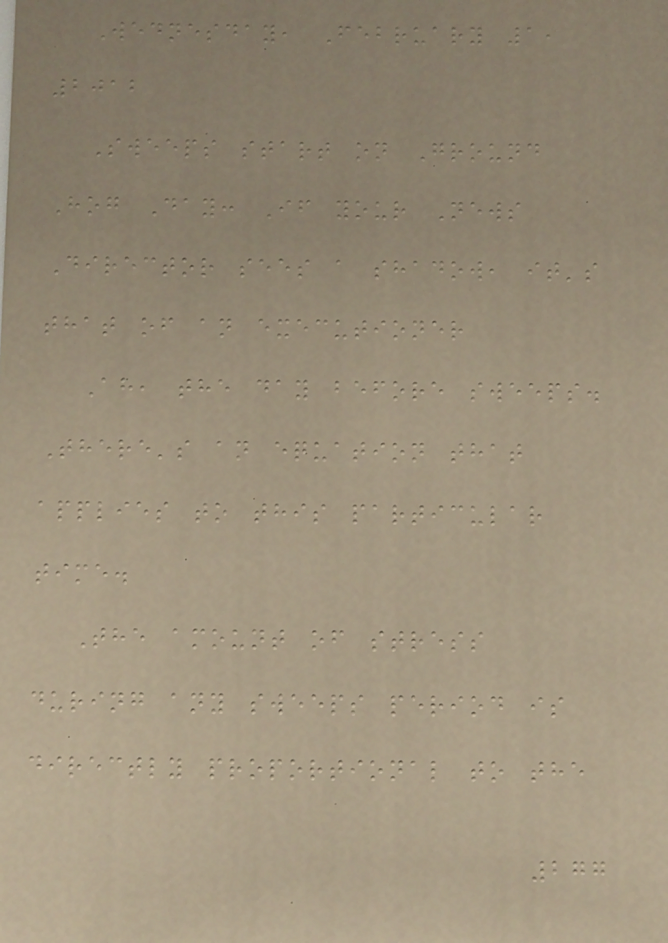Wednesday, February 1,
2012
Sweeps start on Ground
Hog Day: If your News
Director sees a shadow, it's
that of an executioner
Ah, the day before sweeps.
There's an equation that
applies to this particular
time.
The amount of stress
during any sweeps period is
directly proportional to the
277
